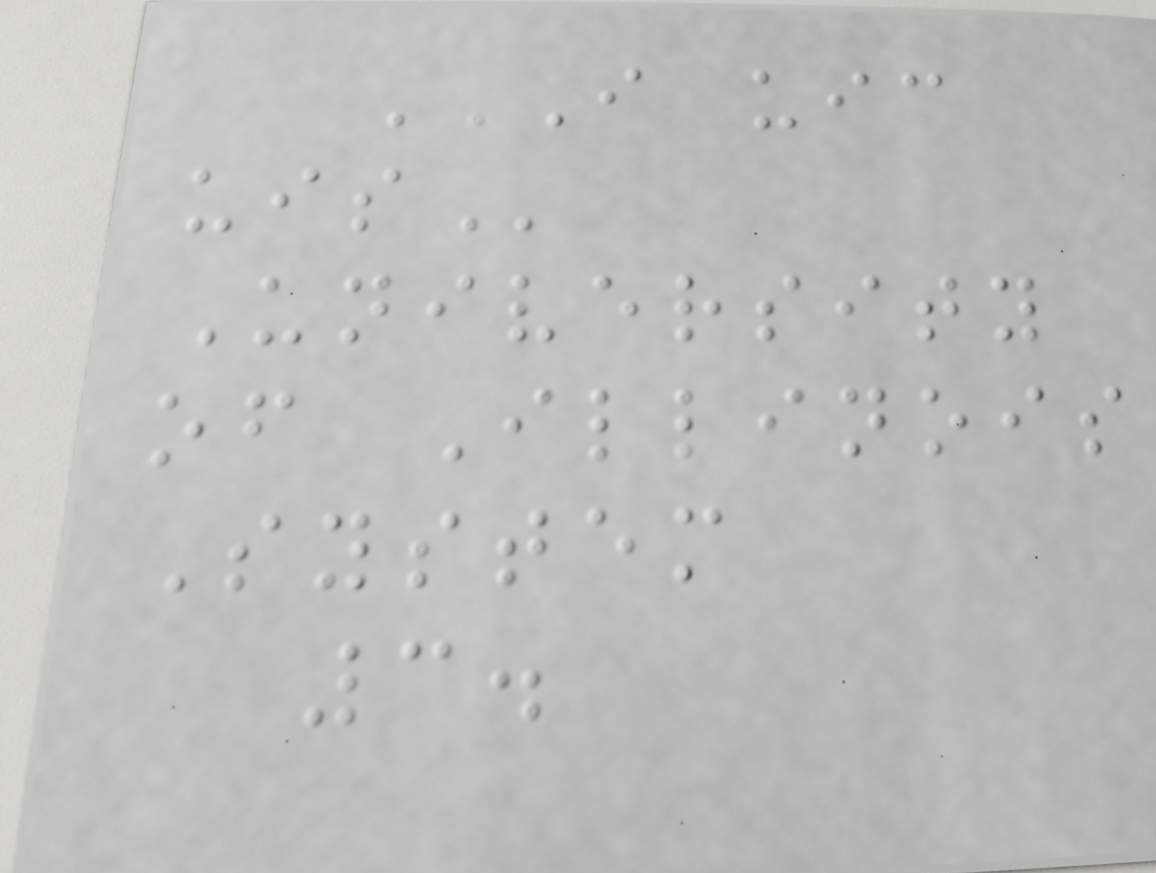I UIC
UIS
University
of Illinois
System
3.
